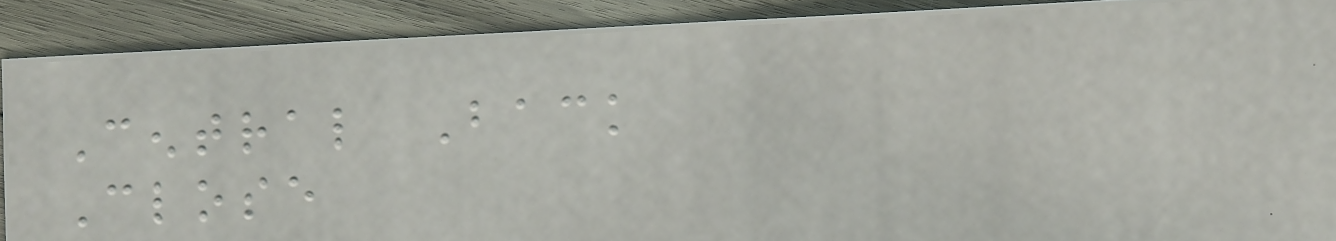Central Back
Close
